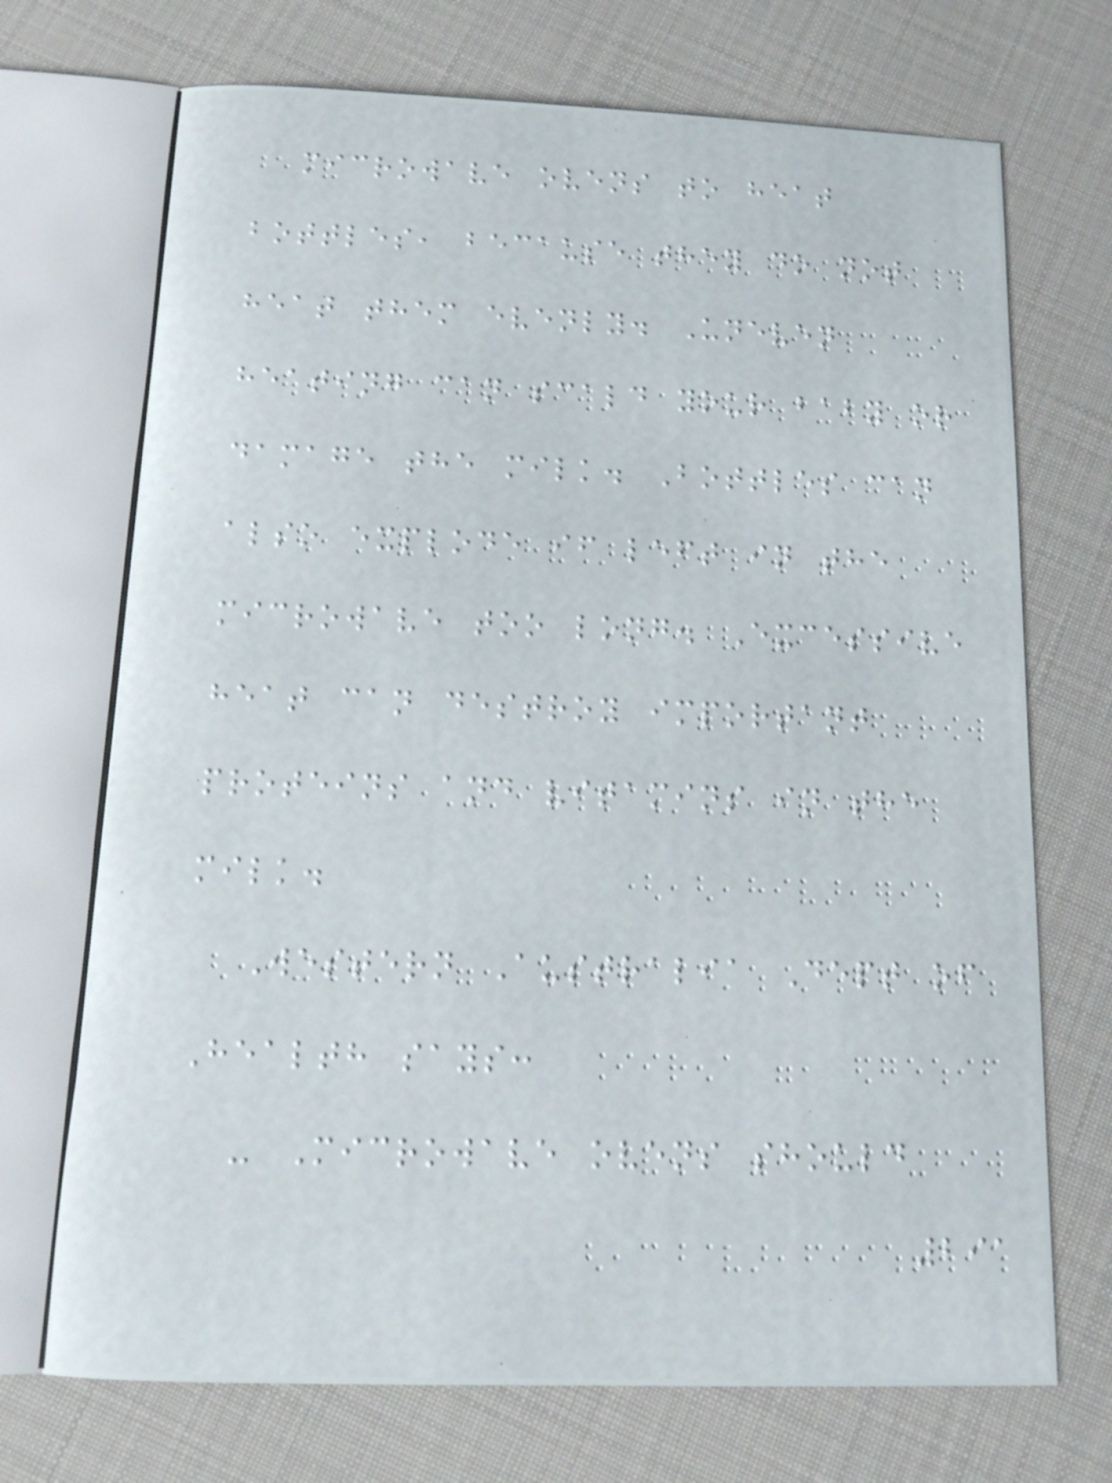microwave ovens to heat
bottles, because they do not
heat them evenly. Uneven
heating can scald your baby or
damage the milk. Bottles can
also explode if left in the
microwave too long. Excessive
heat can destroy important
proteins and vitamins in the
milk.
Western Australia Dept of
Health says:
- Microwave ovens should
291
